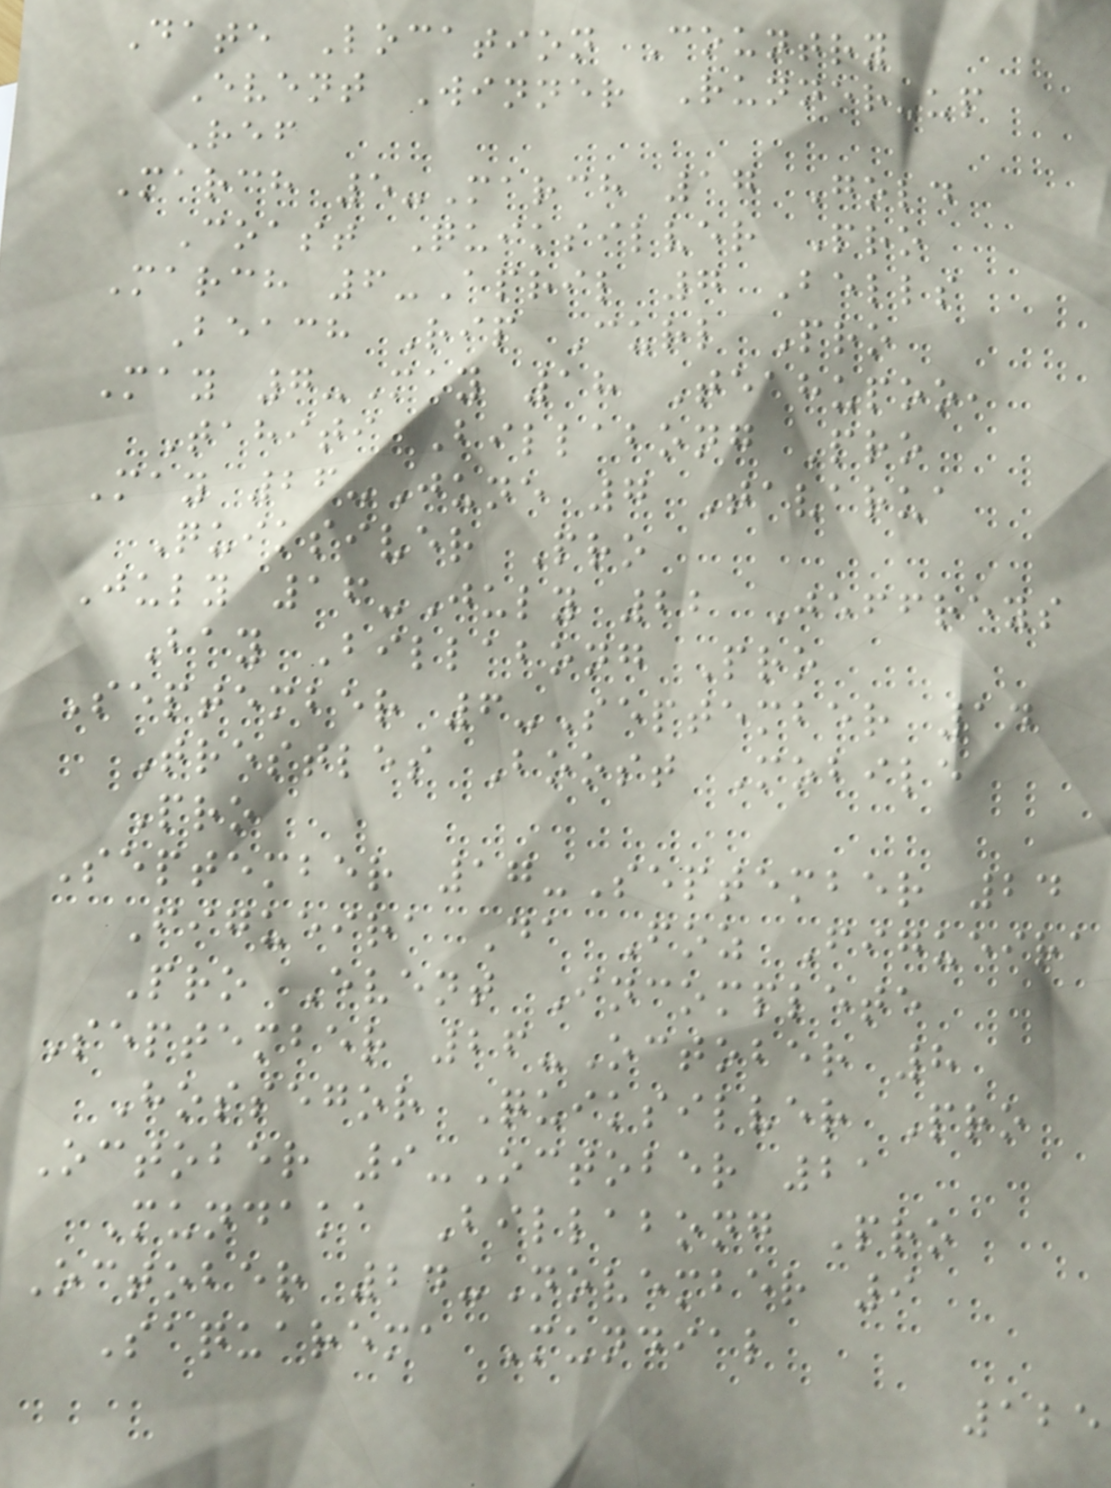Date Location Country
Event Winner Runner-up
Ref
March 5-March 17 Gold
Coast Quiksilver Pro
March 6-April 7 Bells
Beach Rip Curl Pro
May 7-May 18 Teahupoo,
Tahiti Billabong Pro
May 26-June 7 Tavarua
Quiksiver Pro
July 16-July 22 Jeffreys
Bay Billabong Pro
September 6-September 14
Trestles Boost Mobile
Pro
September 17-September 24
Figueira Da Foz Figueira
Pro Event Incomplete
September 26-October 8
Hossegor Quiksilver Pro
October 9-October 21
Mundaka Billabong Pro
October 24-November 9
Saquarema Mundial
125
